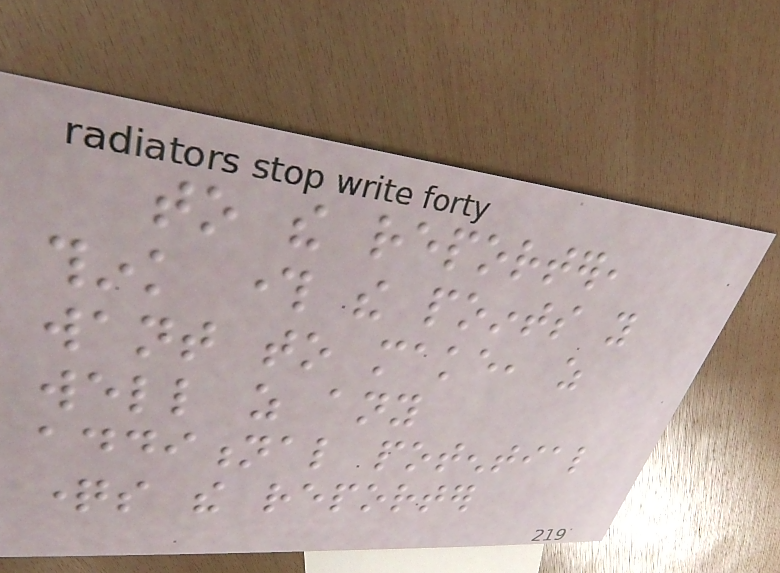to the reporter,
think through the points you
want to make, as
well as any
additional potential
questions the reporter
